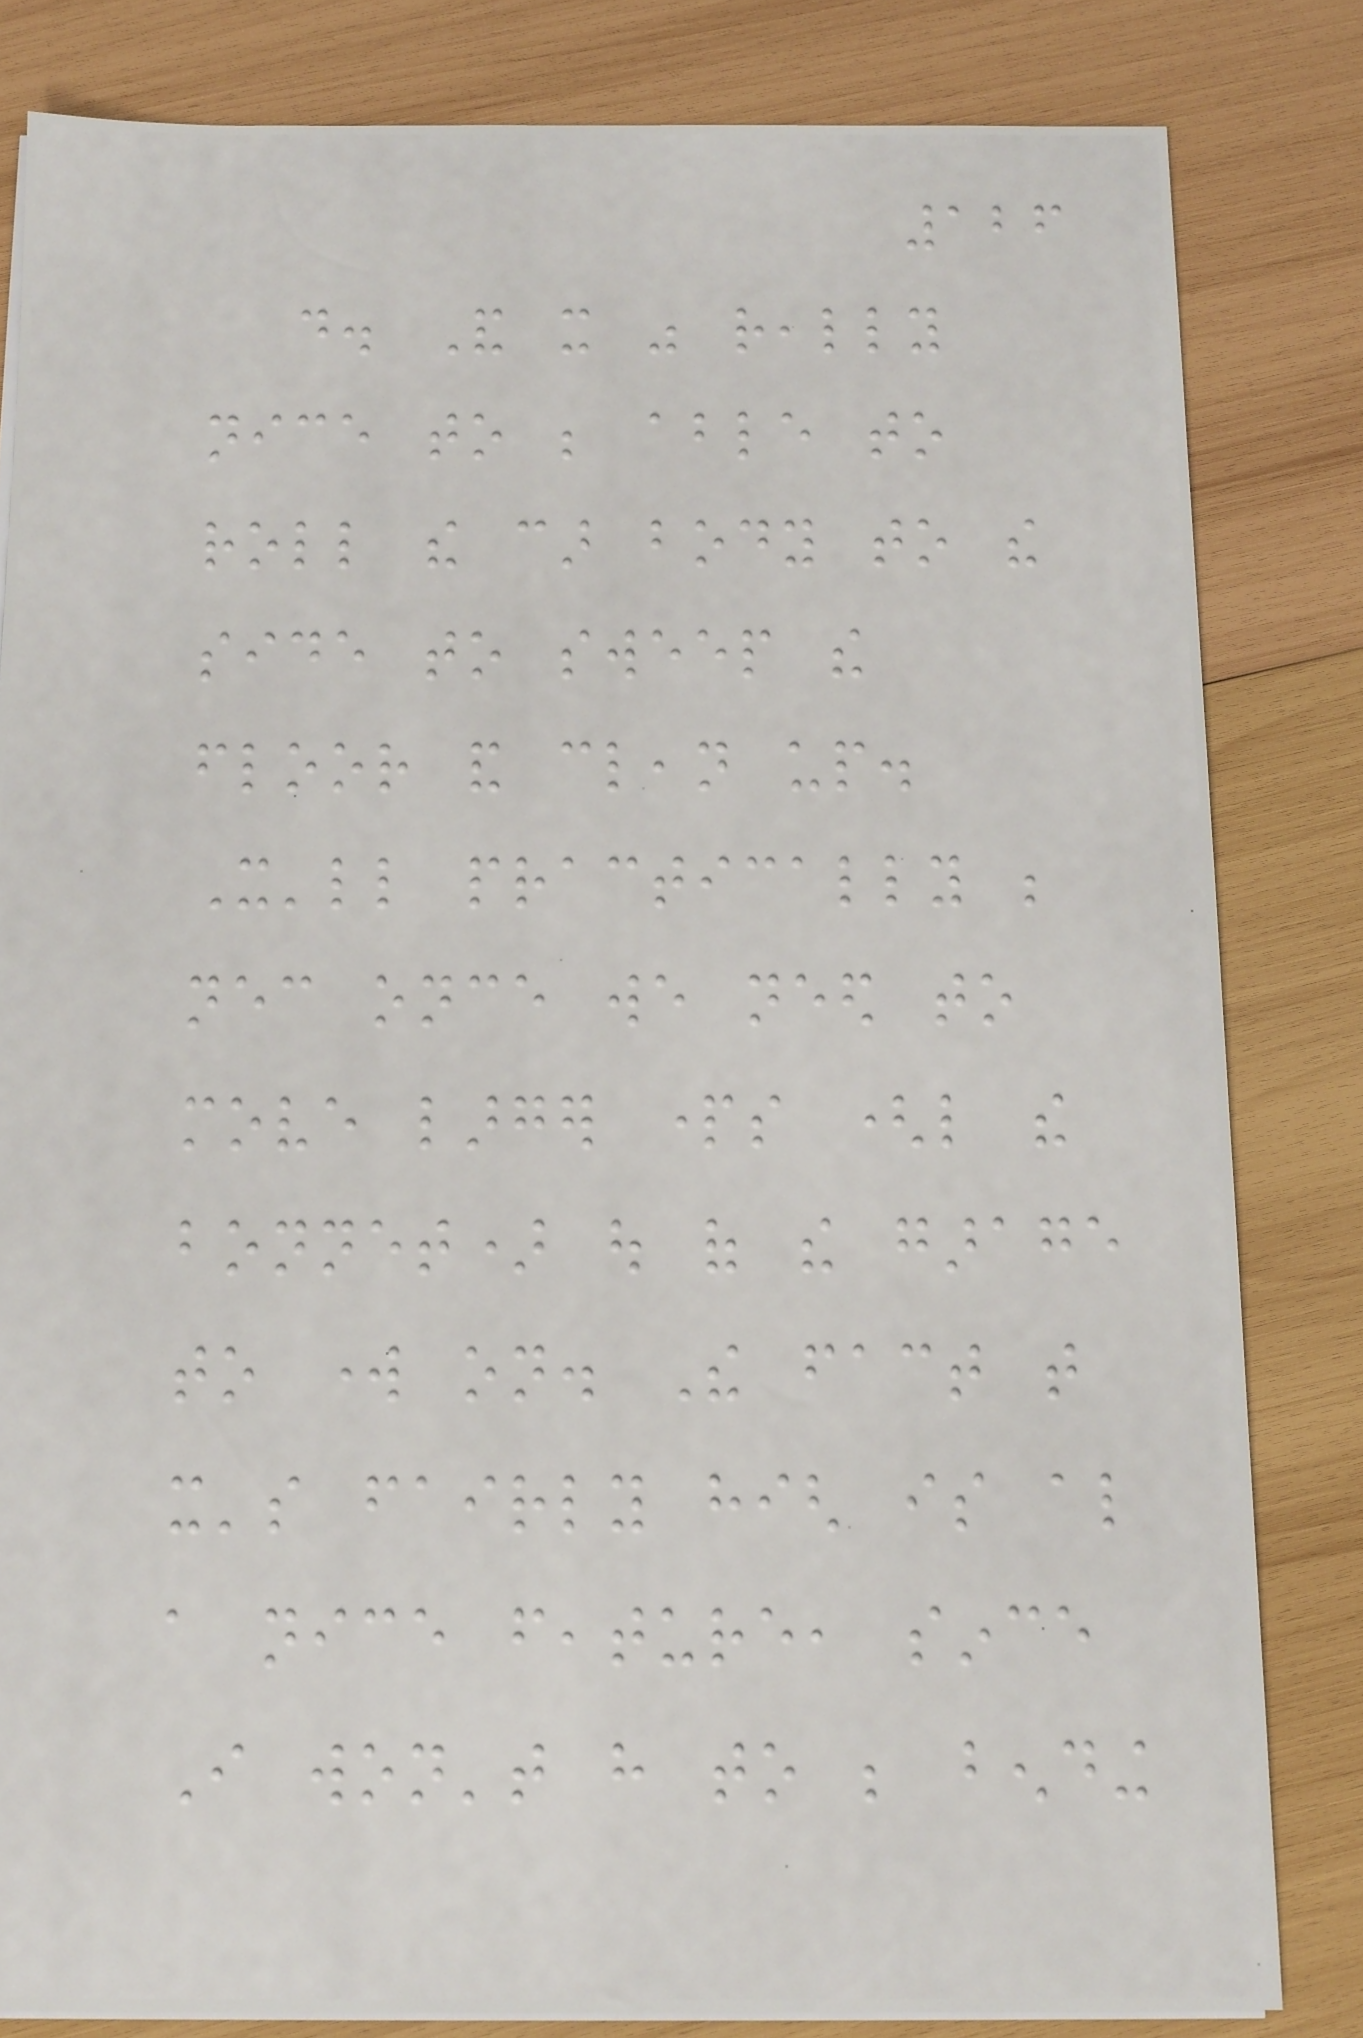126
do. And it was really
nice to be able to
roll the car body to the
side to sweep the
floor and clean up.
It'll practically be
necessary once we need to
move larger parts (like the
bonnet) out of the garage
to work on. The fact that
it's fairly high is also
a nice feature, since
I won't have to be bending
